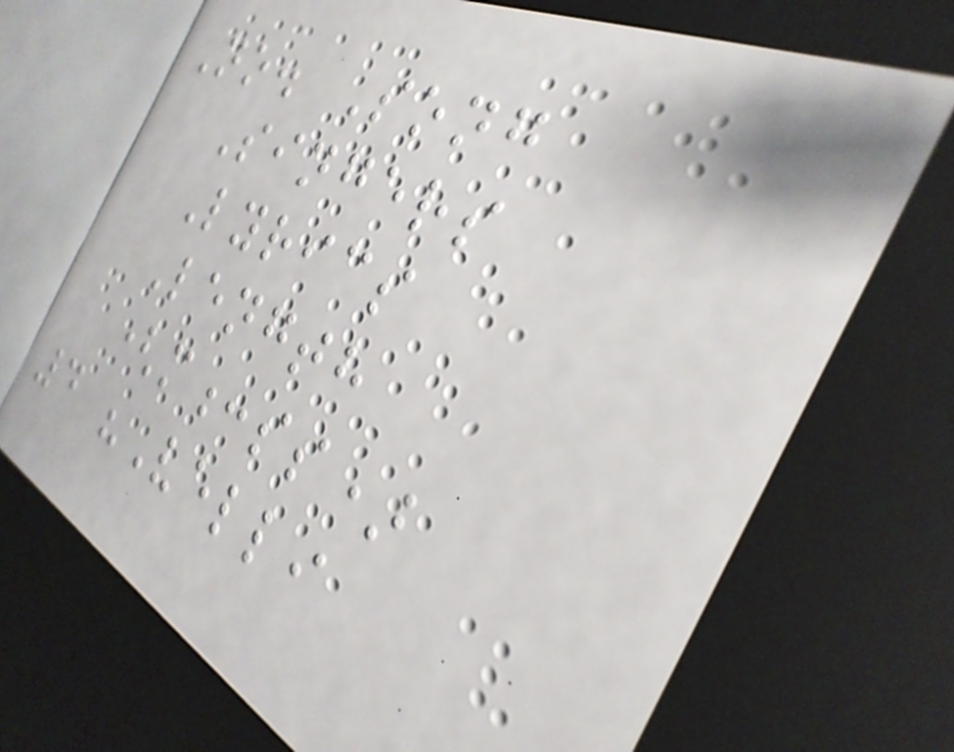No. Song
Singers
Lyrics
Length
(m:ss)
4 "Velli
